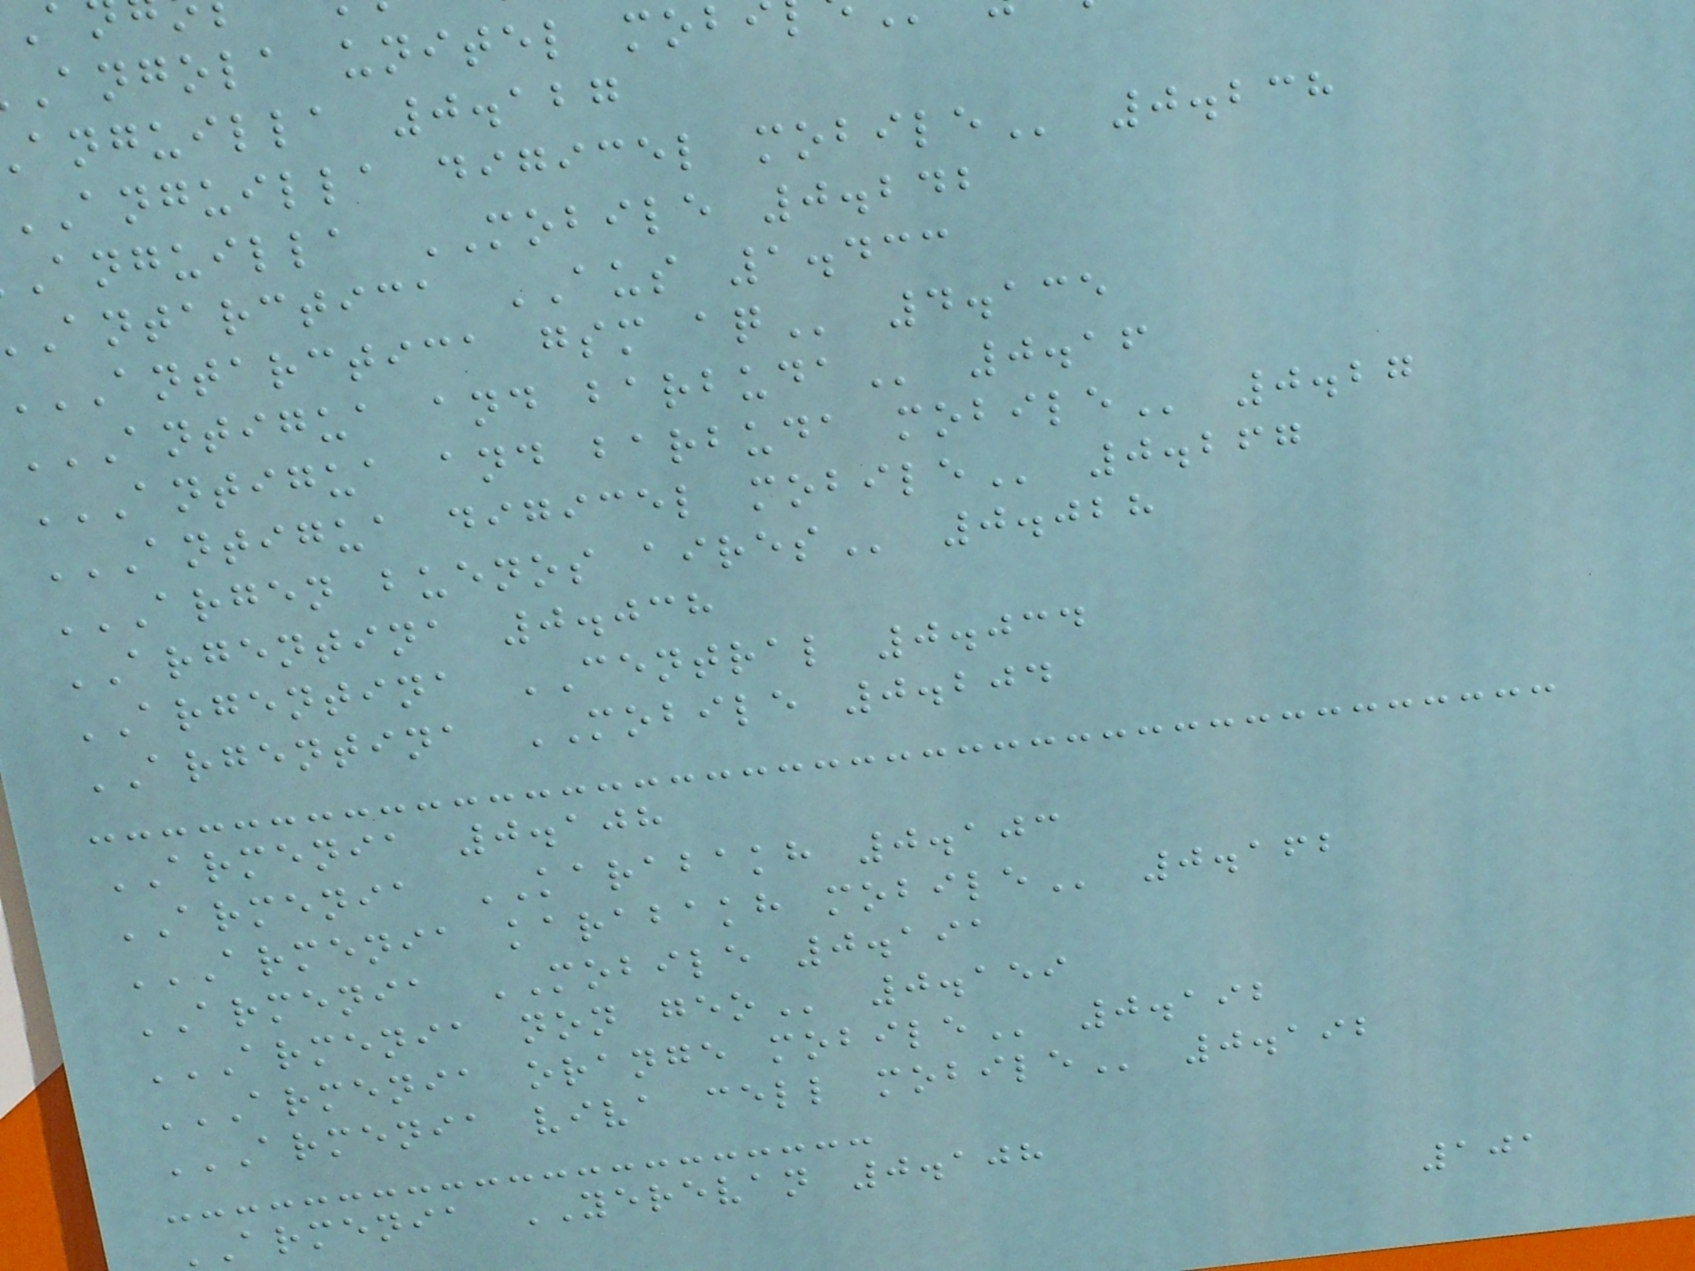angola unitel
anguilla 0.127
anguilla digicel
anguilla MOBILE 0.242
antarctica AUS 1.433
ANTARCTICA gsm
ANTIGUA AND BARBUDA 0.16
ANTIGUA AND BARBUDA MOBILE 0.27
ANTIGUA DIGICEL MOBILE 0.267
ARGEN BUENOS AIRES 0.028
ARGENTINA 0.038
ARGENTINA CENTRAL 0.034
ARGENTINA MOBILE 0.204
ARMENIA 0.108
ARMENIA KARABAKH 0.103
ARMENIA KARABAKH MOBILE 0.162
ARMENIA MOBILE 0.191
ARMENIA NON GEO 0.159
ARMENIA ORANGE MOBILE 0.192
ARMENIA VIVA CELL MOBILE 0.192
ARMENIA YEREVAN 0.108
101
